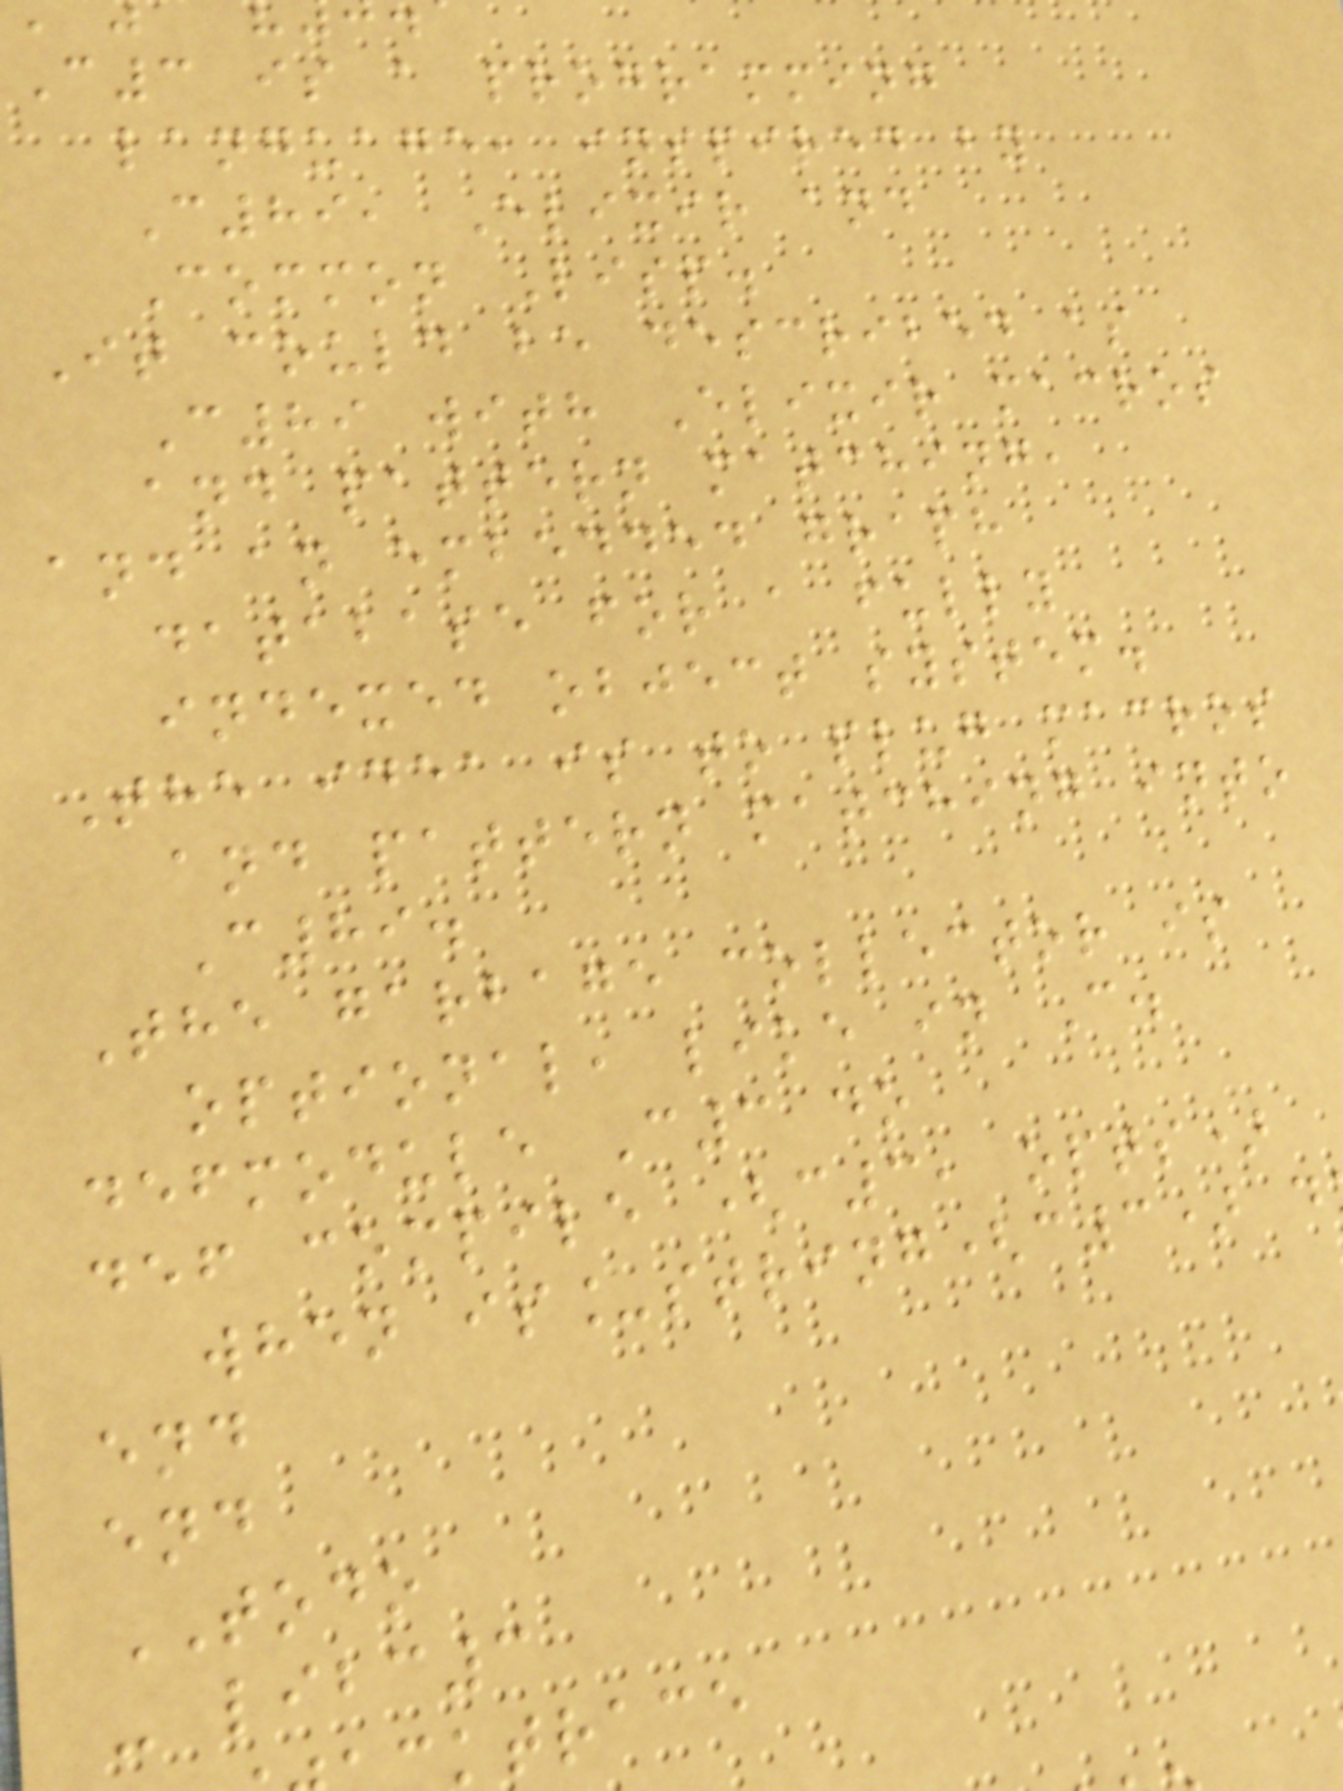C3 is a programming
language, inspired by
C89, Elixir and
Common Lisp.
It could be described as
C89 with Elixir macros
and pattern matching,
and an embedded graph
database for a fully
indexed object system.
The idea is to plug macros
and pattern matching into
C89.
The garbage collector is
optional, like in C.
defmodule C3 do
def compile (c3, opts)
when is_string(c3) d
end
end
TODO
- libc3
ktrace
